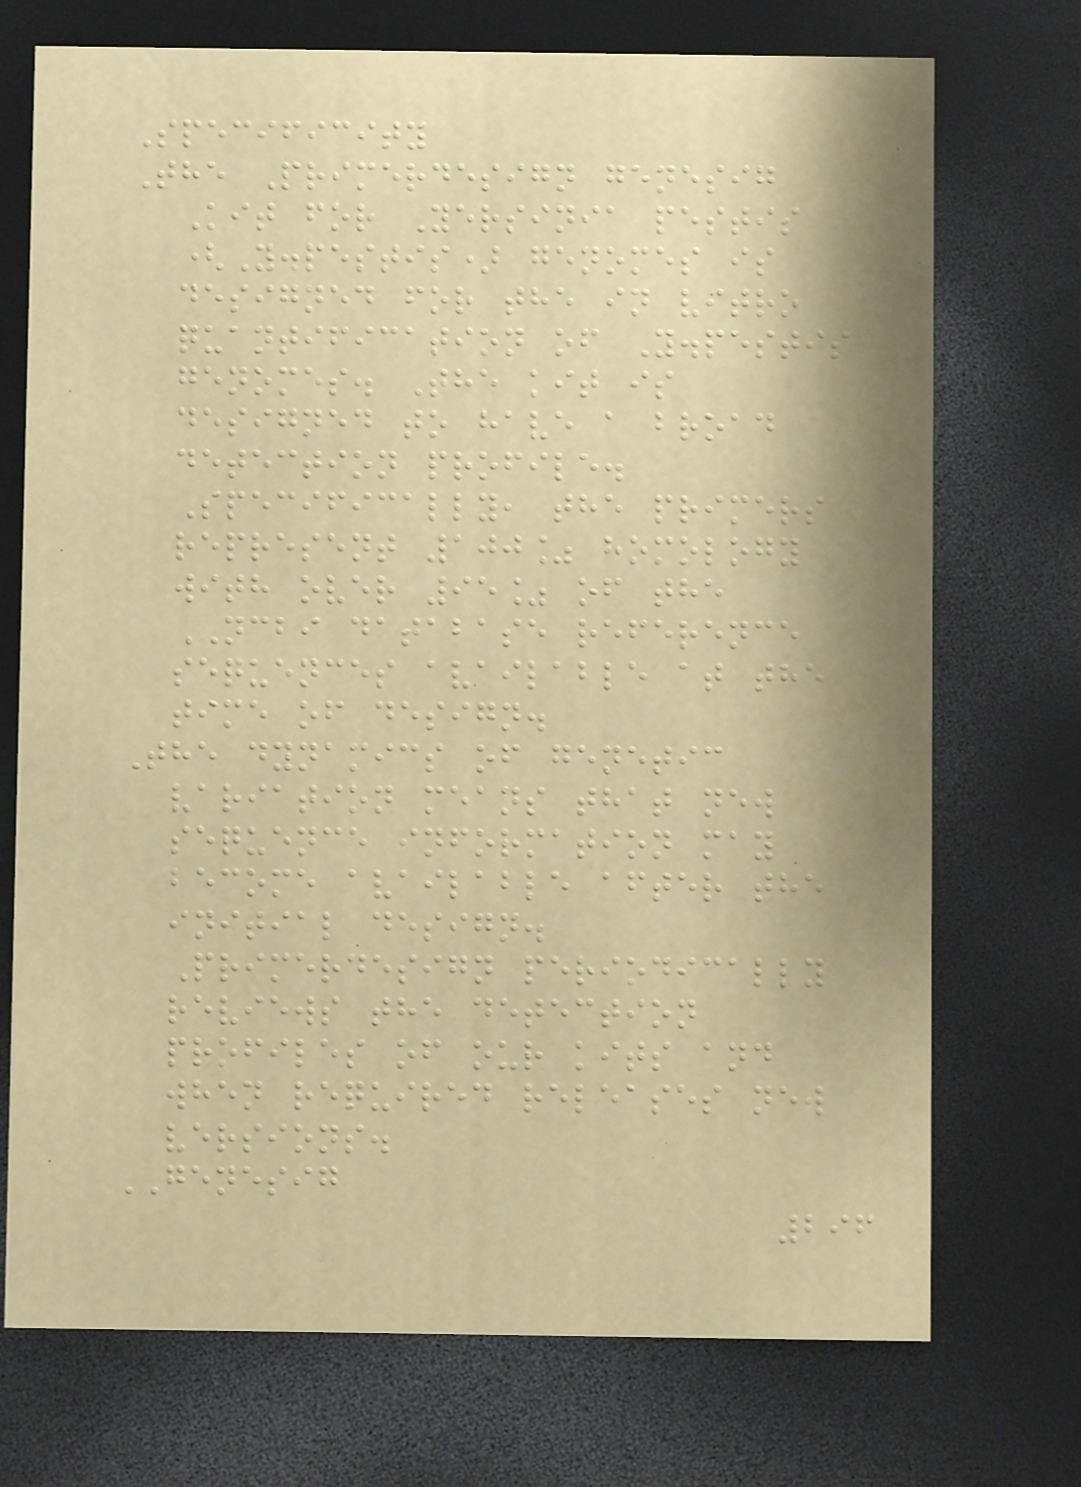Specificity
The Primerdesign genesig
Kit for Yersinia pestis
(Y.pestis) genomes is
designed for the in vitro
quantification of Y.pestis
genomes. The kit is
designed to have a broad
detection profile.
Specifically, the primers
represent 100% homology
with over 95% of the
NCBI database reference
sequences available at the
time of design.
The dynamics of genetic
variation means that new
sequence information may
become available after the
initial design.
Primerdesign periodically
reviews the detection
profiles of our kits and
when required releases new
versions.
GENESIG
296
